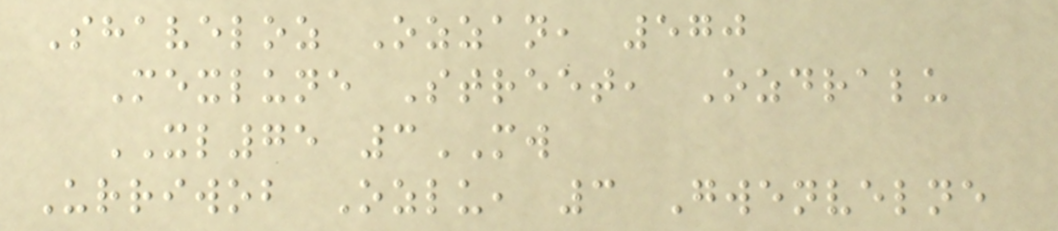Shaveloz Ozzan, 570
Mexlune Street, Ozdralu
XL75 3MW
Urriwob Ozlu, 3 Gwenvelne
